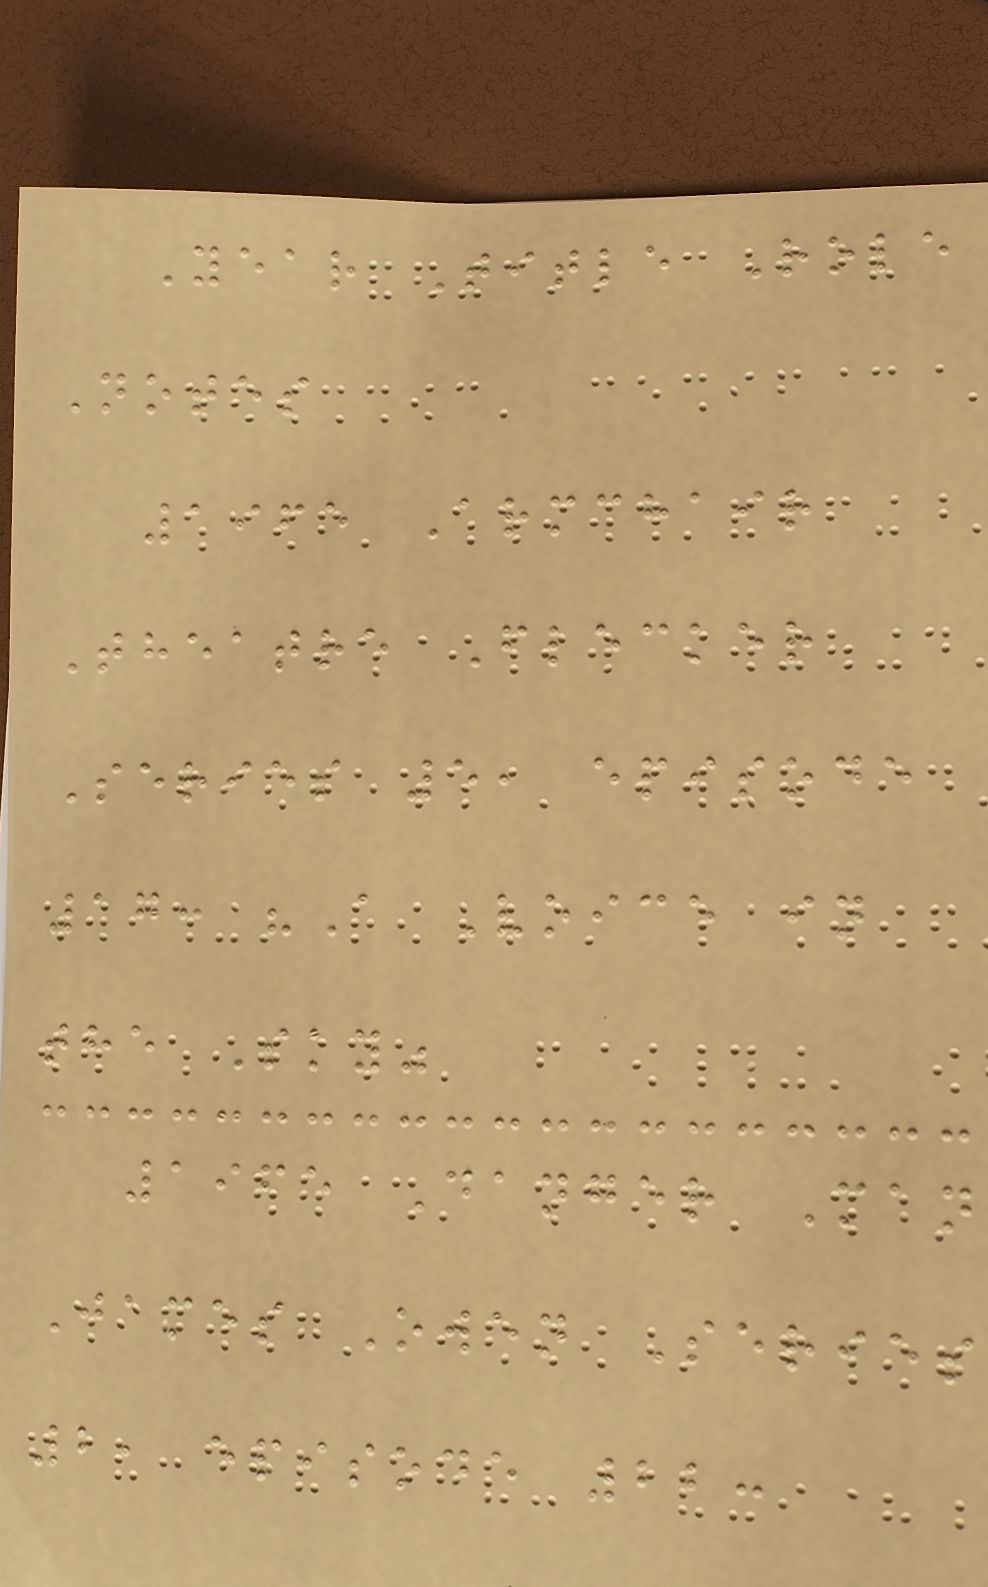Year Title Role
Notes
1965 Armchair
Theatre Flecker
Series 5, episode
17: "A Voice in
the Sky"
1965 Danger Man
James Owen Series
2, episode 22:
